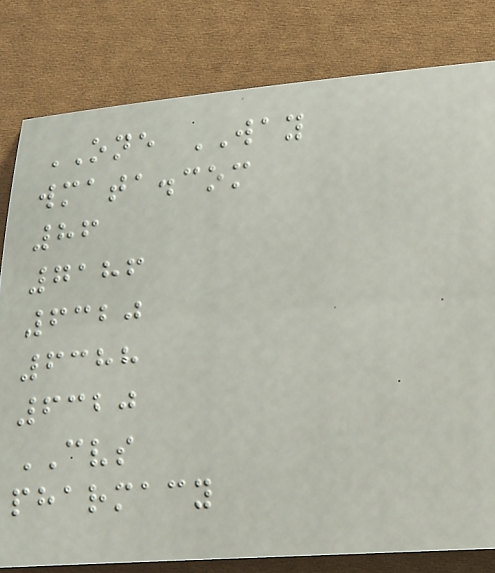ONE WAY
wmata.com
86
7186
6320
6388
6320
CVS
pharmacy
